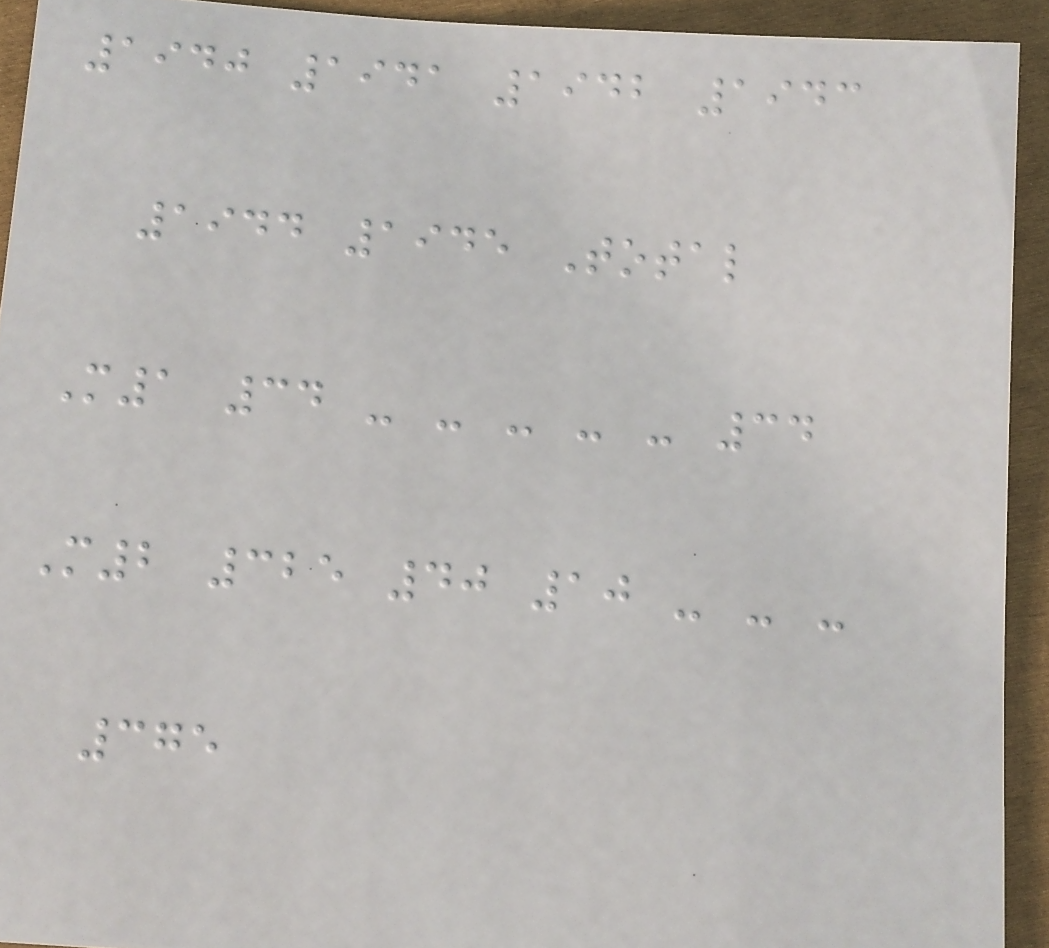1940 1941 1942 1943
1944 1945 Total
M1 34 - - - - - 34
M2 325 40 10 - - -
375
